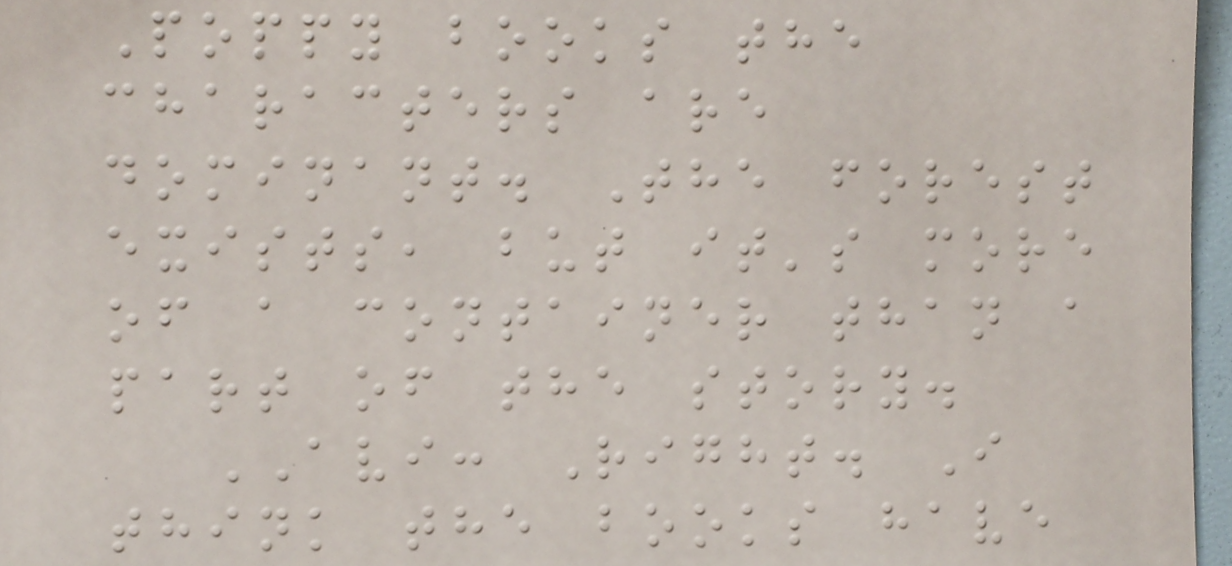Poppy books the
characters are
dominant. The forest
exists, but it's more
of a container than a
part of the story.
AVI: Right. I
think the books have
